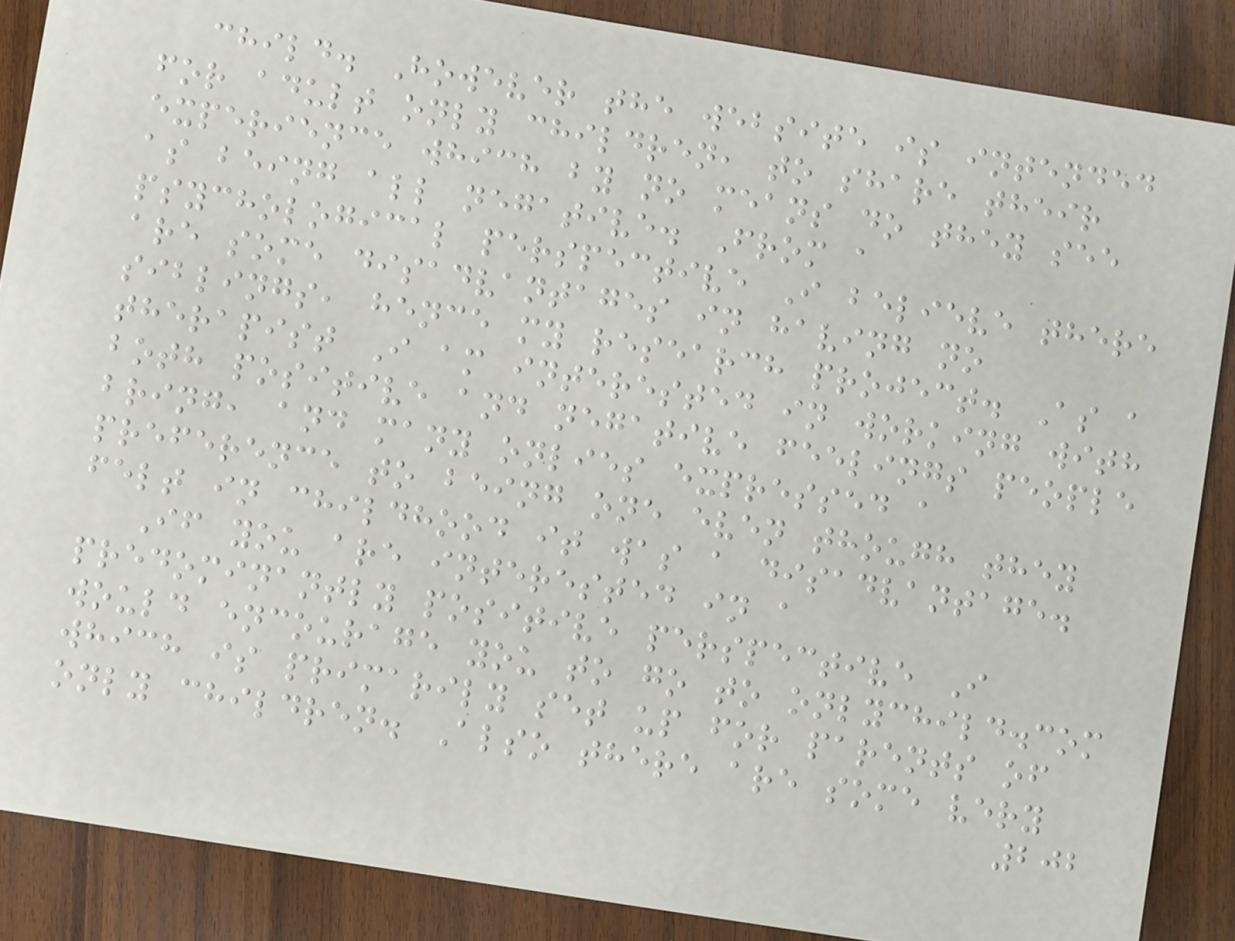child. However the website is intended
for adult only children, to share their
experience which by no means do they see
as being all negative. From a
psychological perspective I believe there
are some disadvantages in having no
siblings, hence my research project. As a
therapist I am interested in working with
both positive and negative feelings people
bring, and many onlies expressed a
preference to being one even though they
felt in childhood it was a disadvantage.
If you are interested in a
predominantly positive perspective I
would encourage you to go to onlychild.com
which is primarily set up for parents of
only children. Also there are some very
202
